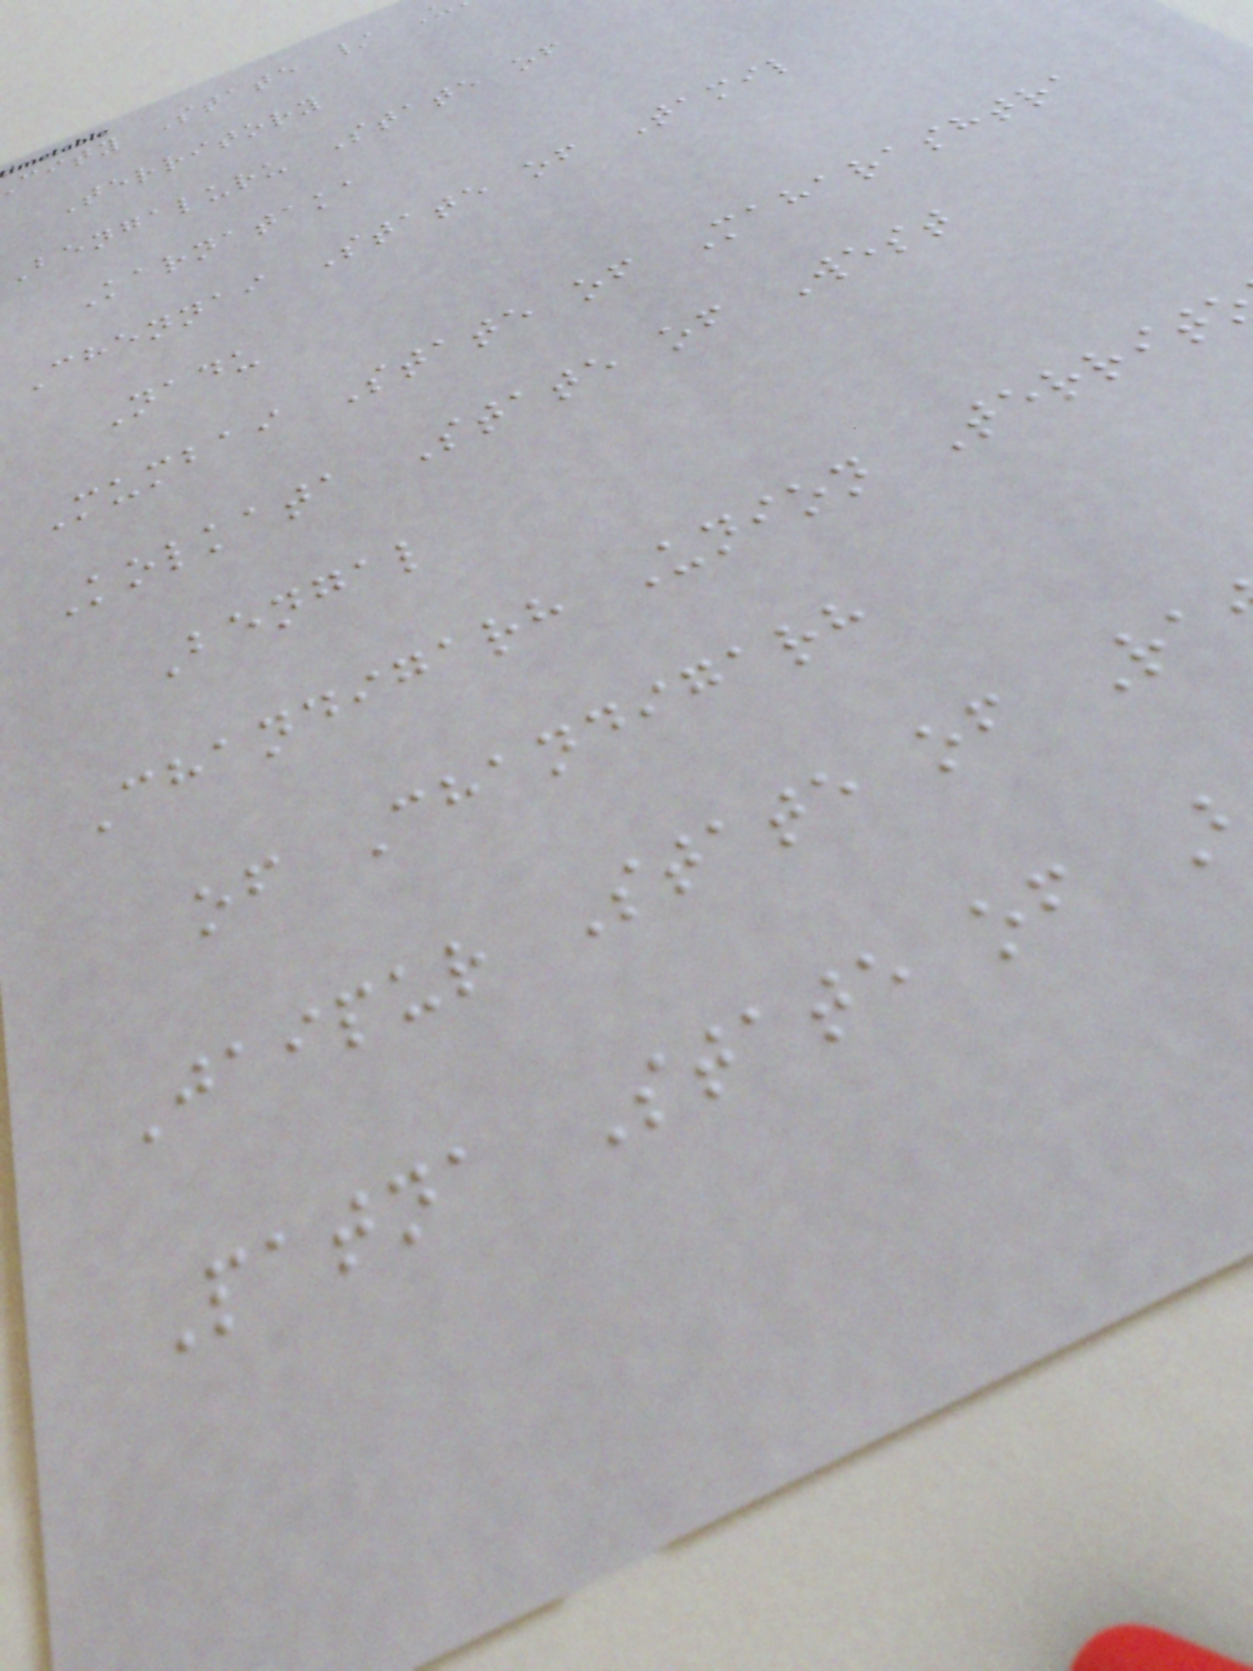city State /
Territory
Bengaluru State of
Karnataka
Chennai State of Tamil
Nadu
Mumbai State of Maharashtra
Kolkata State of West
Bengal
Chandigarh Union Territ
of Chandigarh
Jaipur State of Ra
Patna State of
